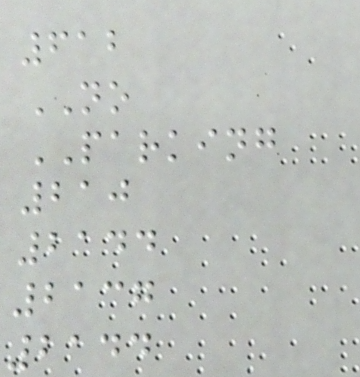612
NO
PARKING
210
2144
2137
2144
